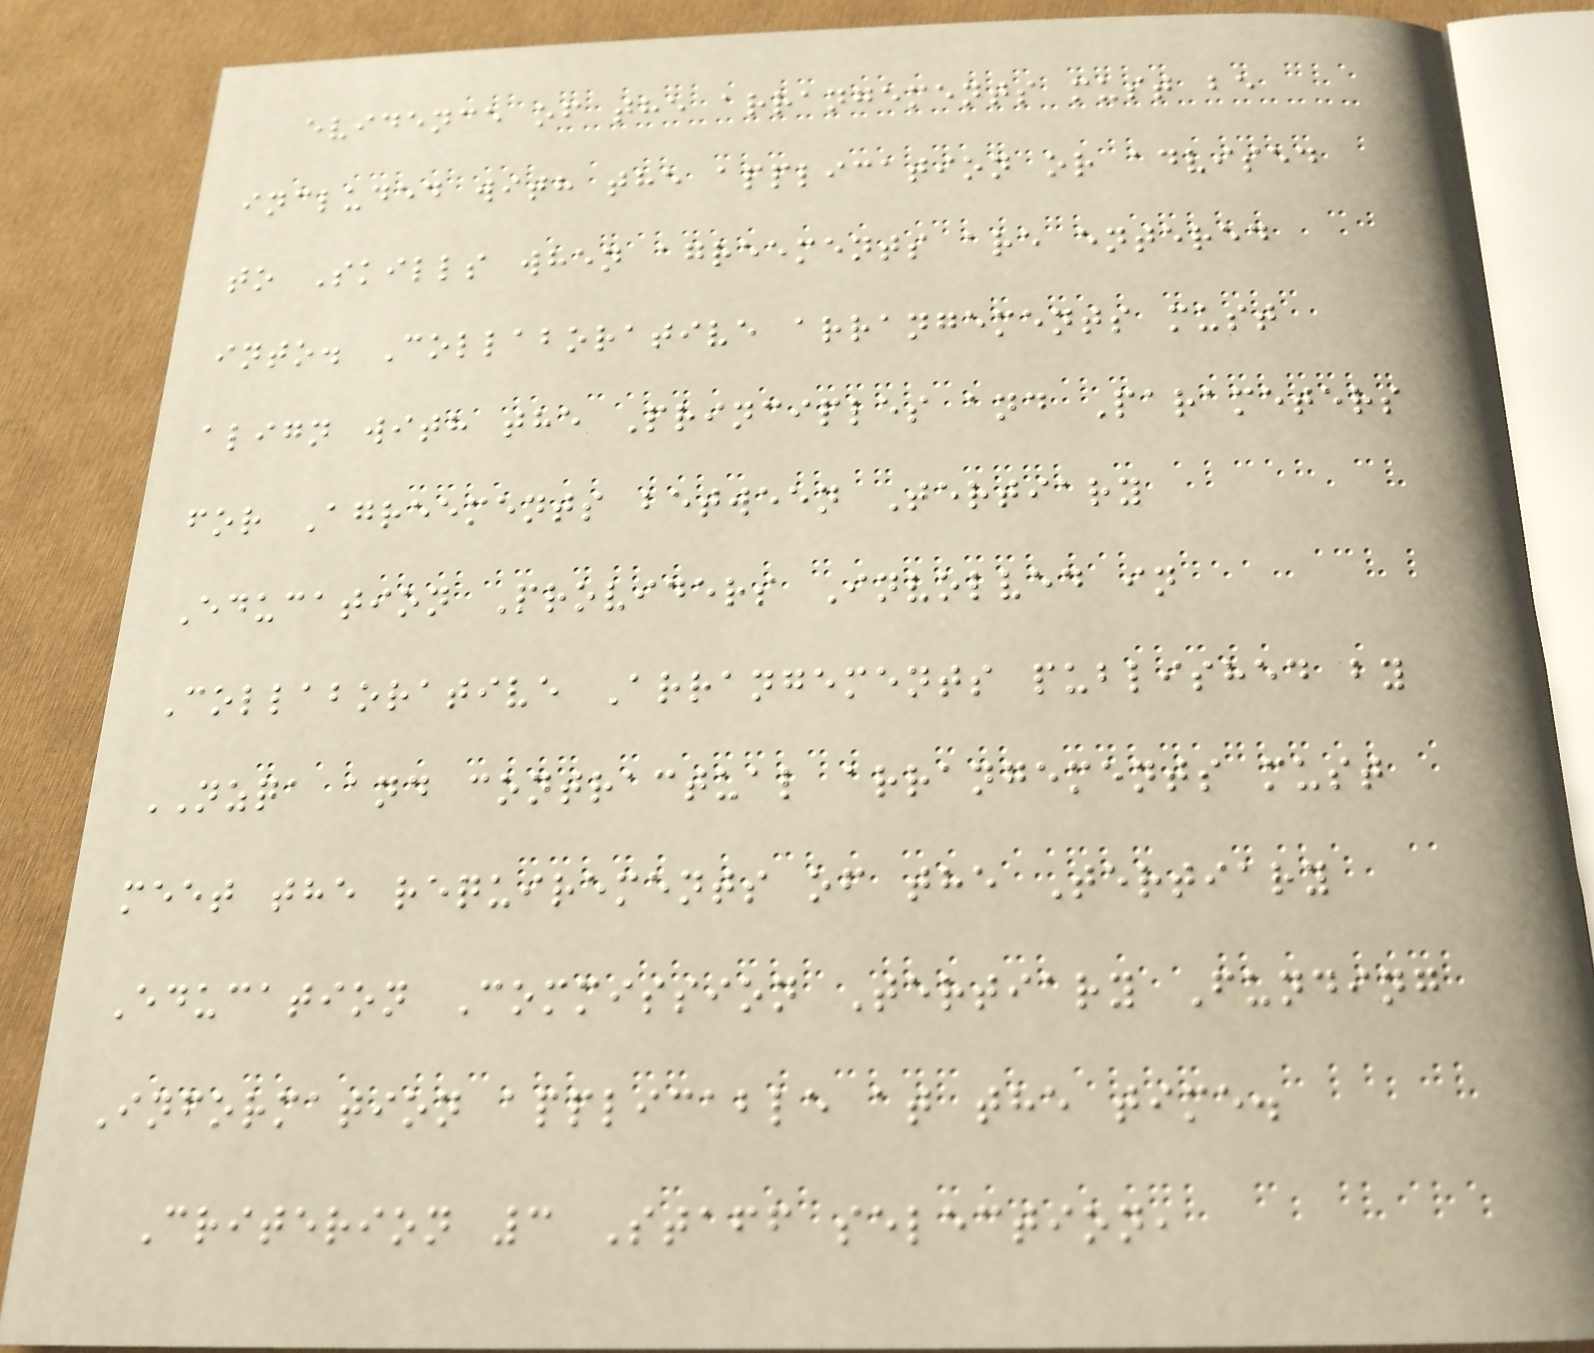evidence of the arrangements must be
included with the application or advised
to Skills when agreements are entered
into. Collaborative arrangements must
align with the Principles and Parameters
for Agreements between Tertiary
Education Providers Involved in
Collaborative Arrangements published by
NZQA and contractual arrangements must
meet the requirements of the Tertiary
Education Commission Tertiary Funding
Information applicable at the time.
Criterion 3 Staff selection,
